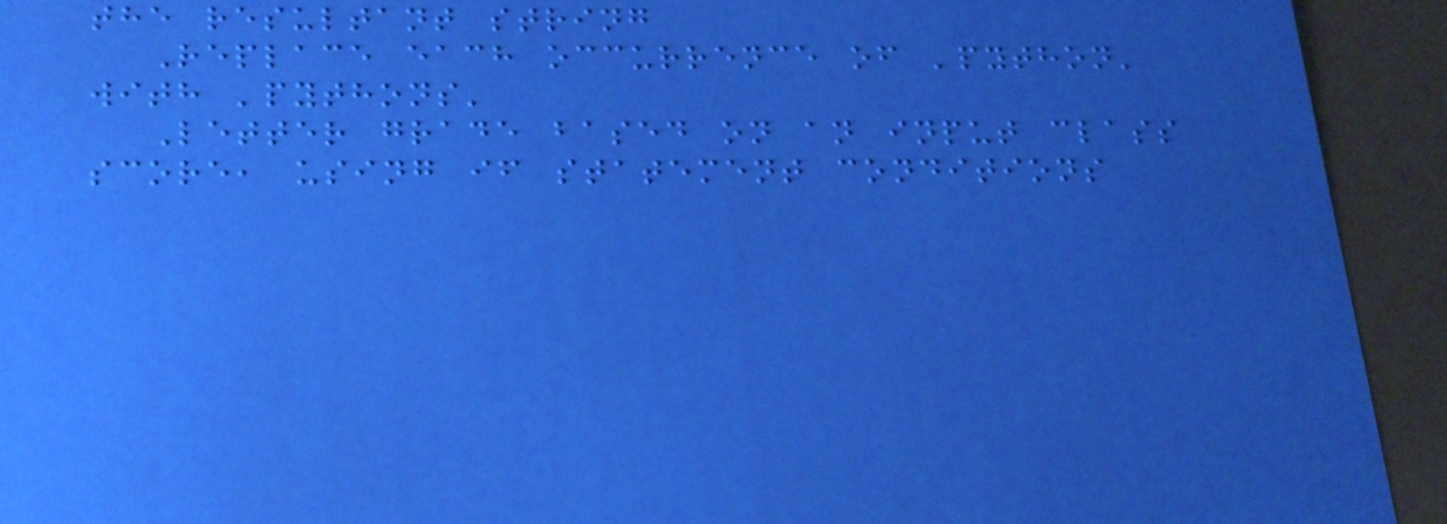the resultant string
Replace each occurrence of 'python'
with 'pythons'
Letter grade based on an input class
score, using if statement conditions
